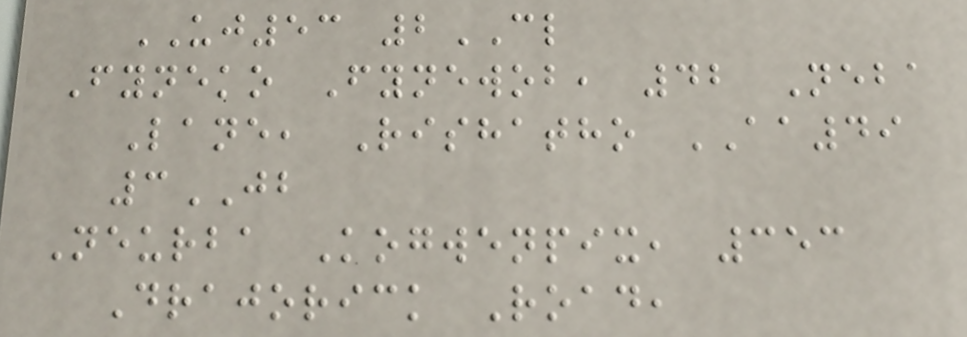UJ53 2CL
Fyneko Fynewob, 42 Neba
Lane, Rishatho AA49
3JB
Neurba Kogwenpix, 353
Drajorick Road,
